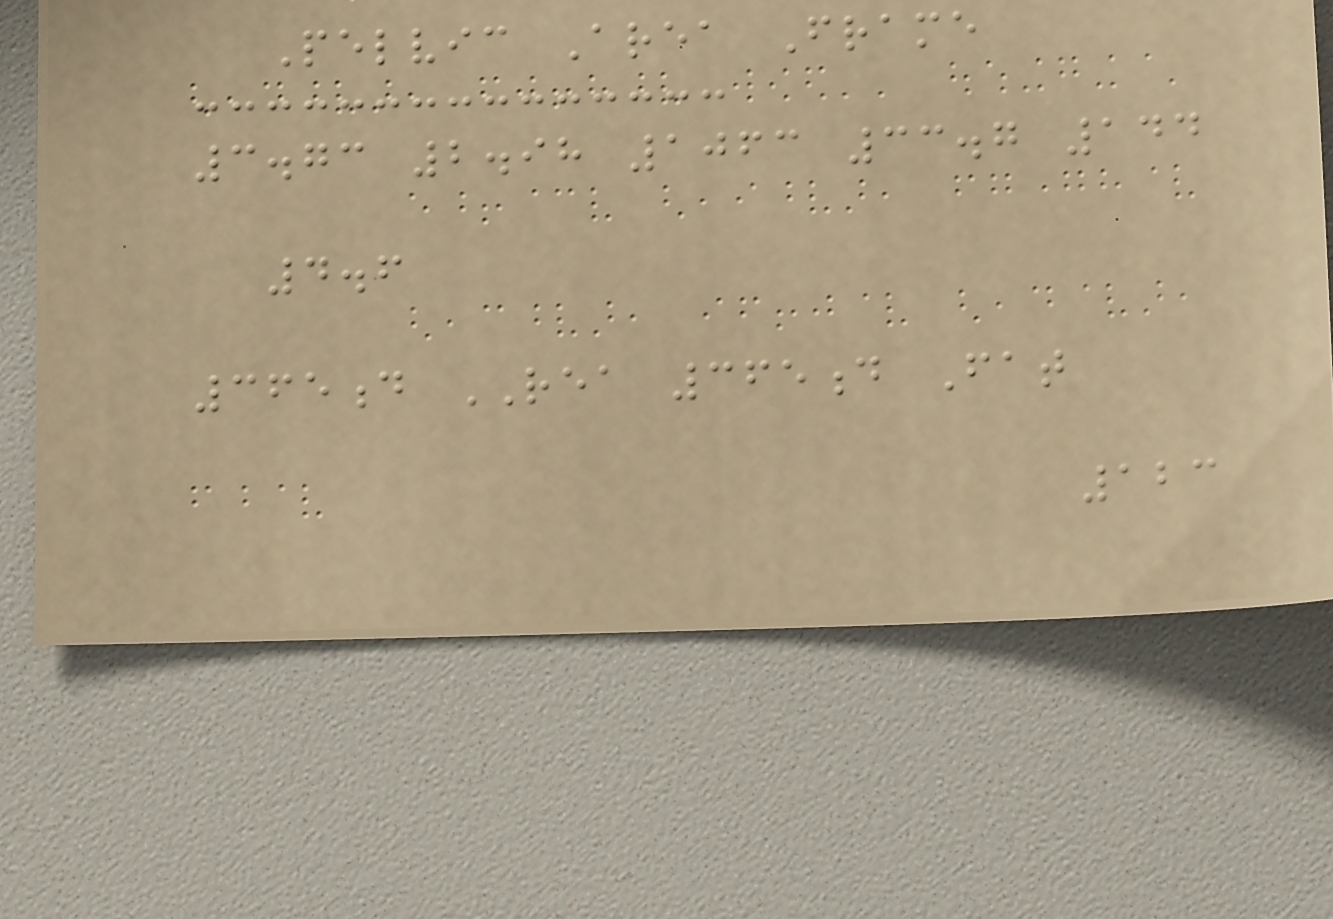Pelvic Area Frame
3.73 2.98 1063 33.7 144
4.6
365d REA 365d Fat
123
